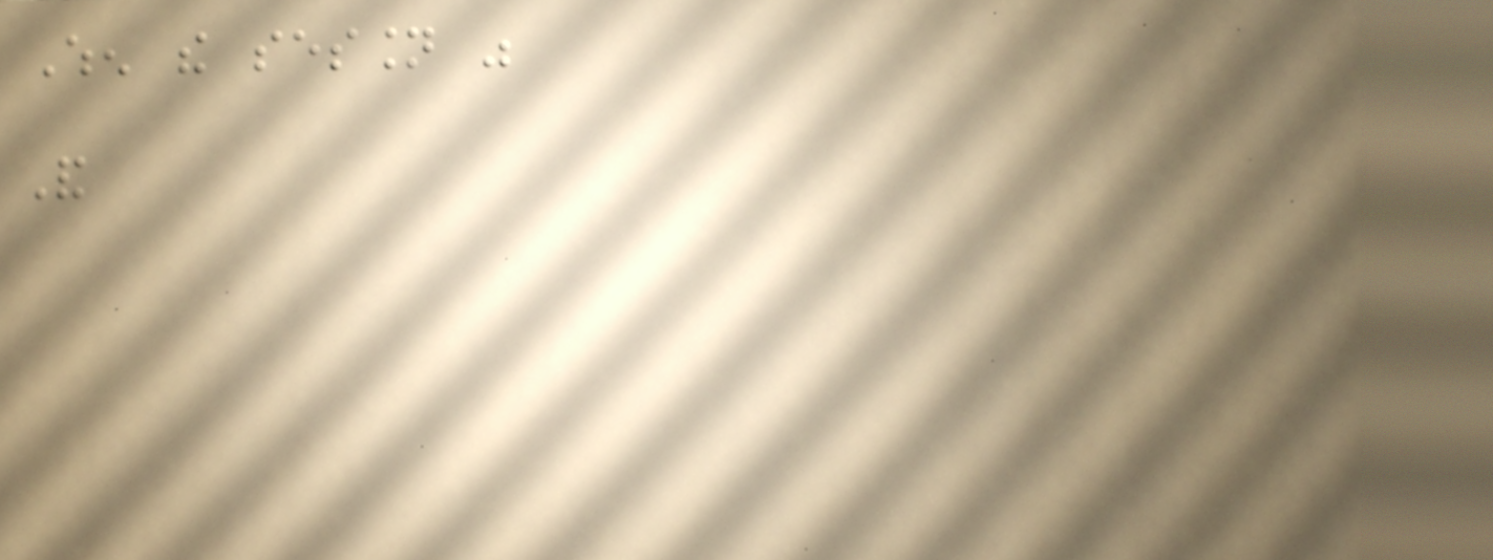When the session was
And
